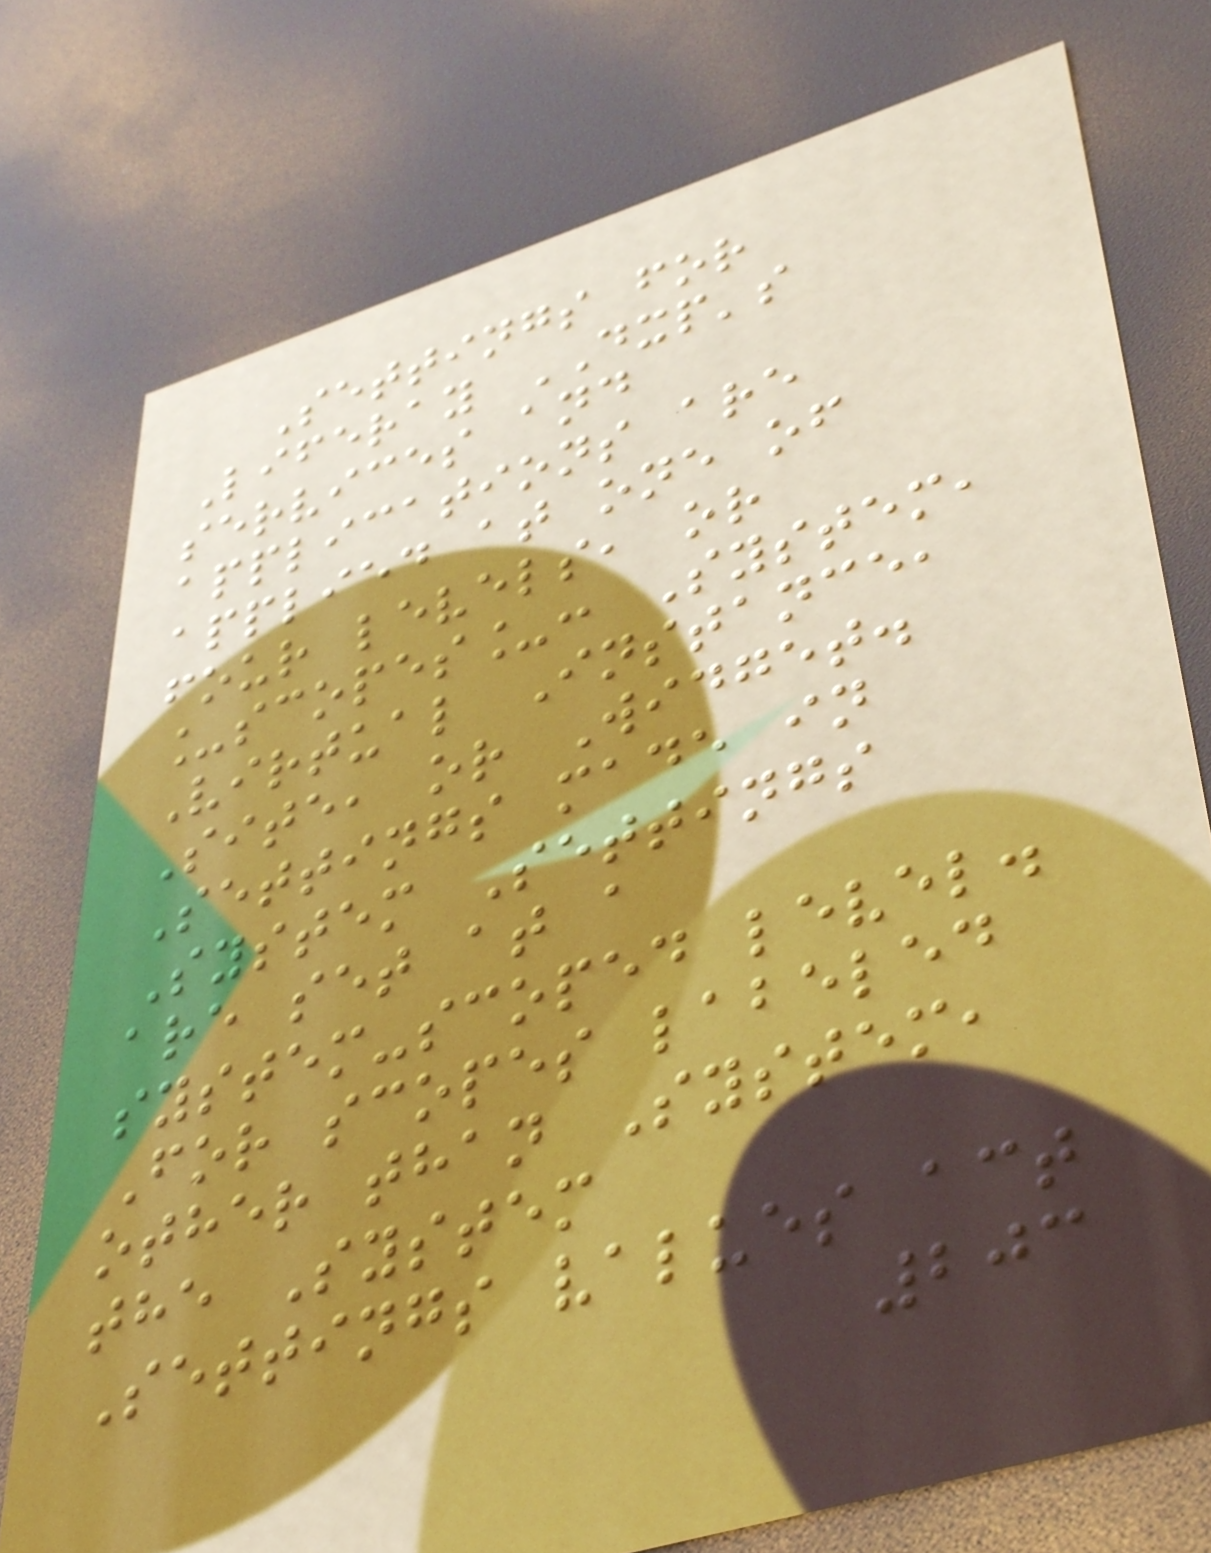Settings for
Liferay DXP's
services and
applications are
applied at one of
four levels, or
_scopes_: System,
Virtual Instance,
Site, or Widget.
Settings made in
System Settings
are set at a
system-scoped level.
For scopes labeled
other than System,
the System
Settings values act
203
